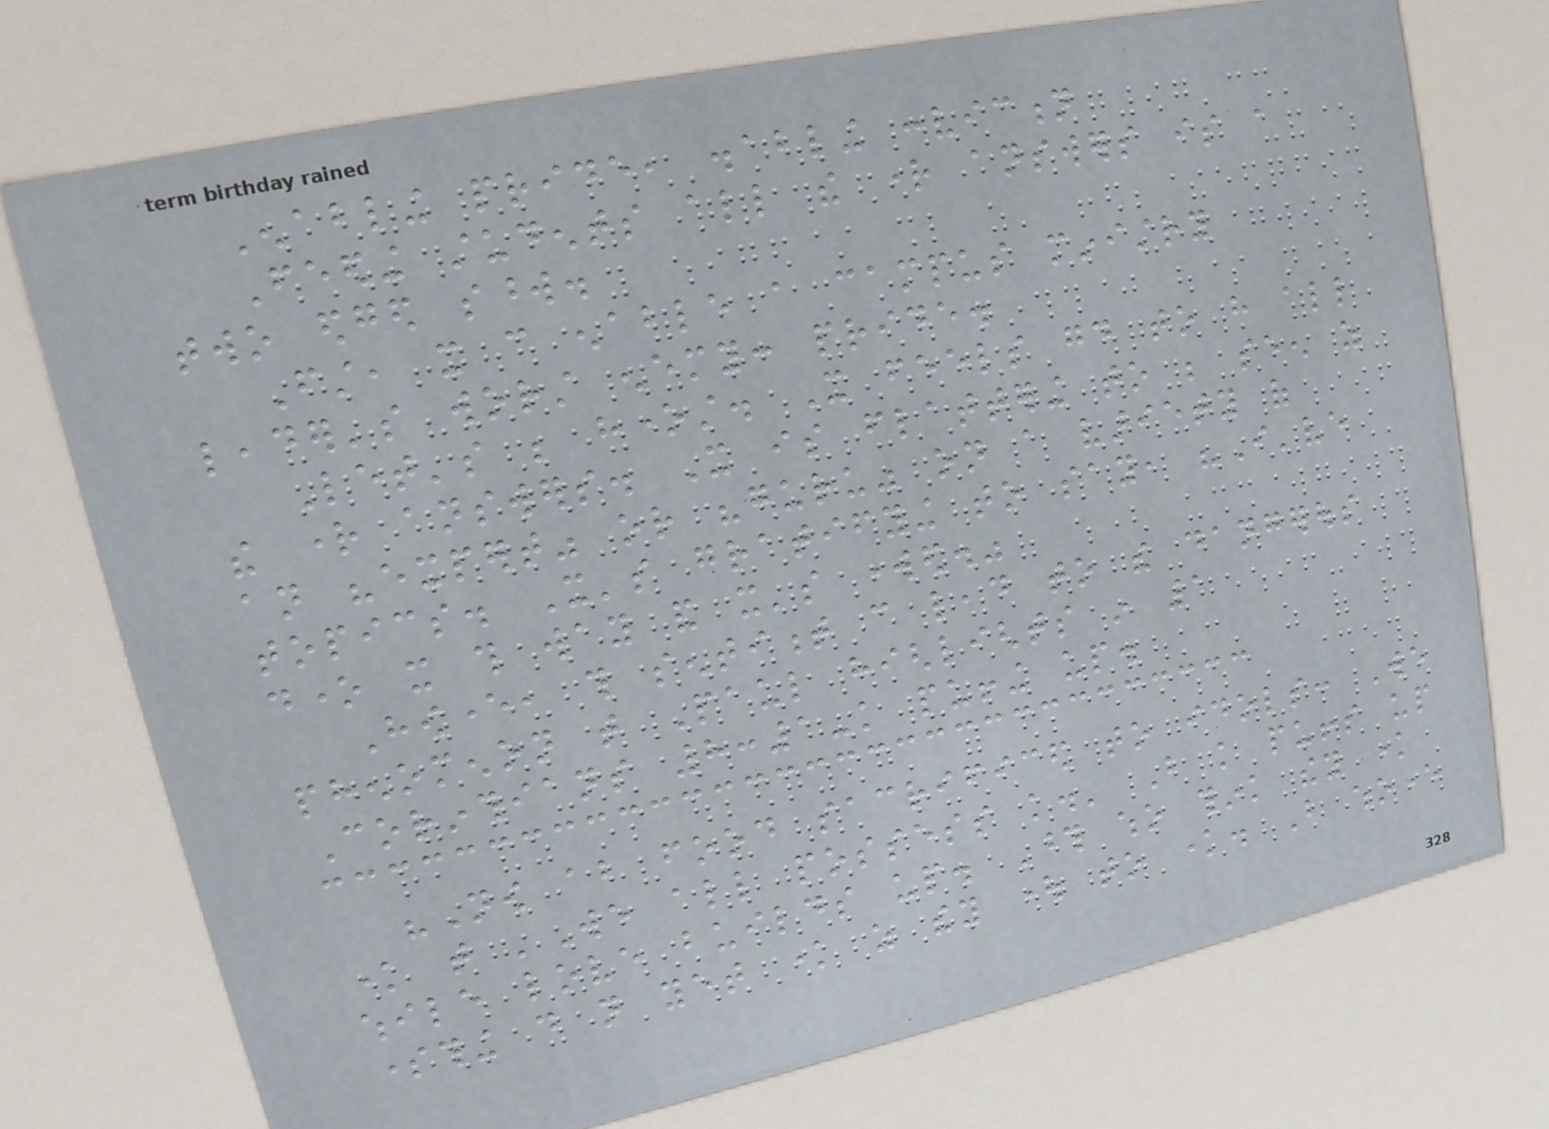Enabling pride, disabling conviction
Feeding students all the right answers is a
two edged sword.
First, it can enable a campus ministry
leader's worst enemy: pride.
Let's be honest. It feels good to have all
the right answers. It is flattering to be seen as
an "expert" or "guru" on a variety of
topics. It's gratifying to say, "I've
done it this way and it's worked."
However, this sentiment can lead to the dangerous
phenomenon that Paul highlights in 1
Corinthians 8:1-knowledge puffing up.
"Now about food sacrificed to idols: We
know that 'We all possess knowledge.' But knowledge puffs up
while love builds up. Those who think they know
something do not yet know as they ought to know. But whoever
